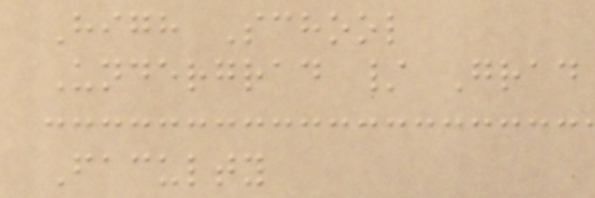High School
Undergrad / Grad
Faculty
